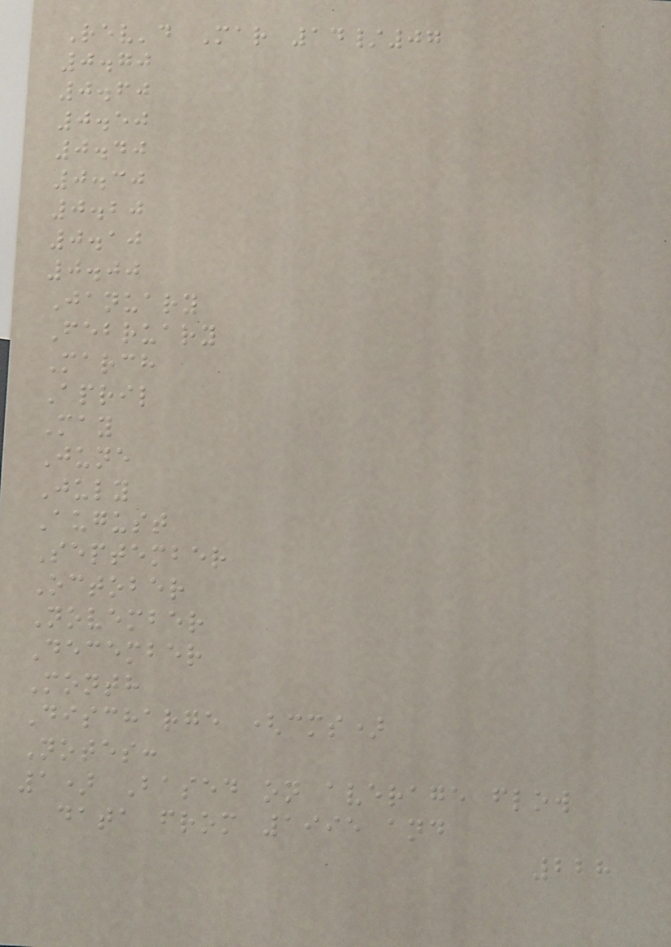Rev'd Mar 14/07
0.70
0.60
0.50
0.40
0.30
0.20
0.10
0.00
January
February
March
April
May
June
July
August
September
October
November
December
Month
Discharge (cms)
Notes:
1) Based on average flow
data from 1995 and
228
